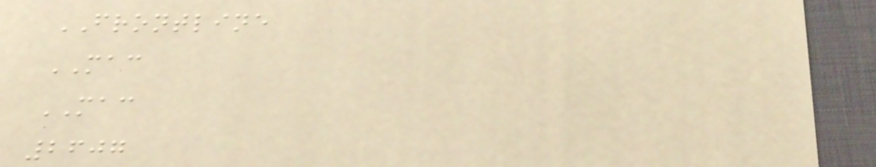FRONTLINE
MAC
MAC
2607
